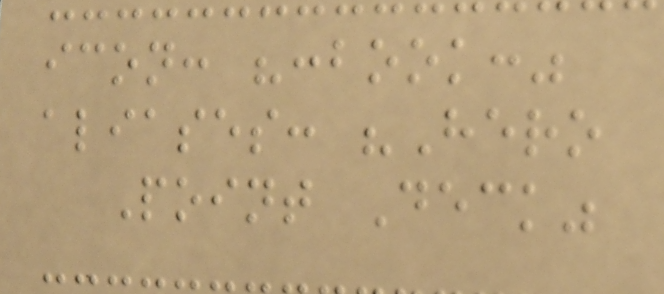icon: ":book:"
aliases: "Hero
Point Deck"
